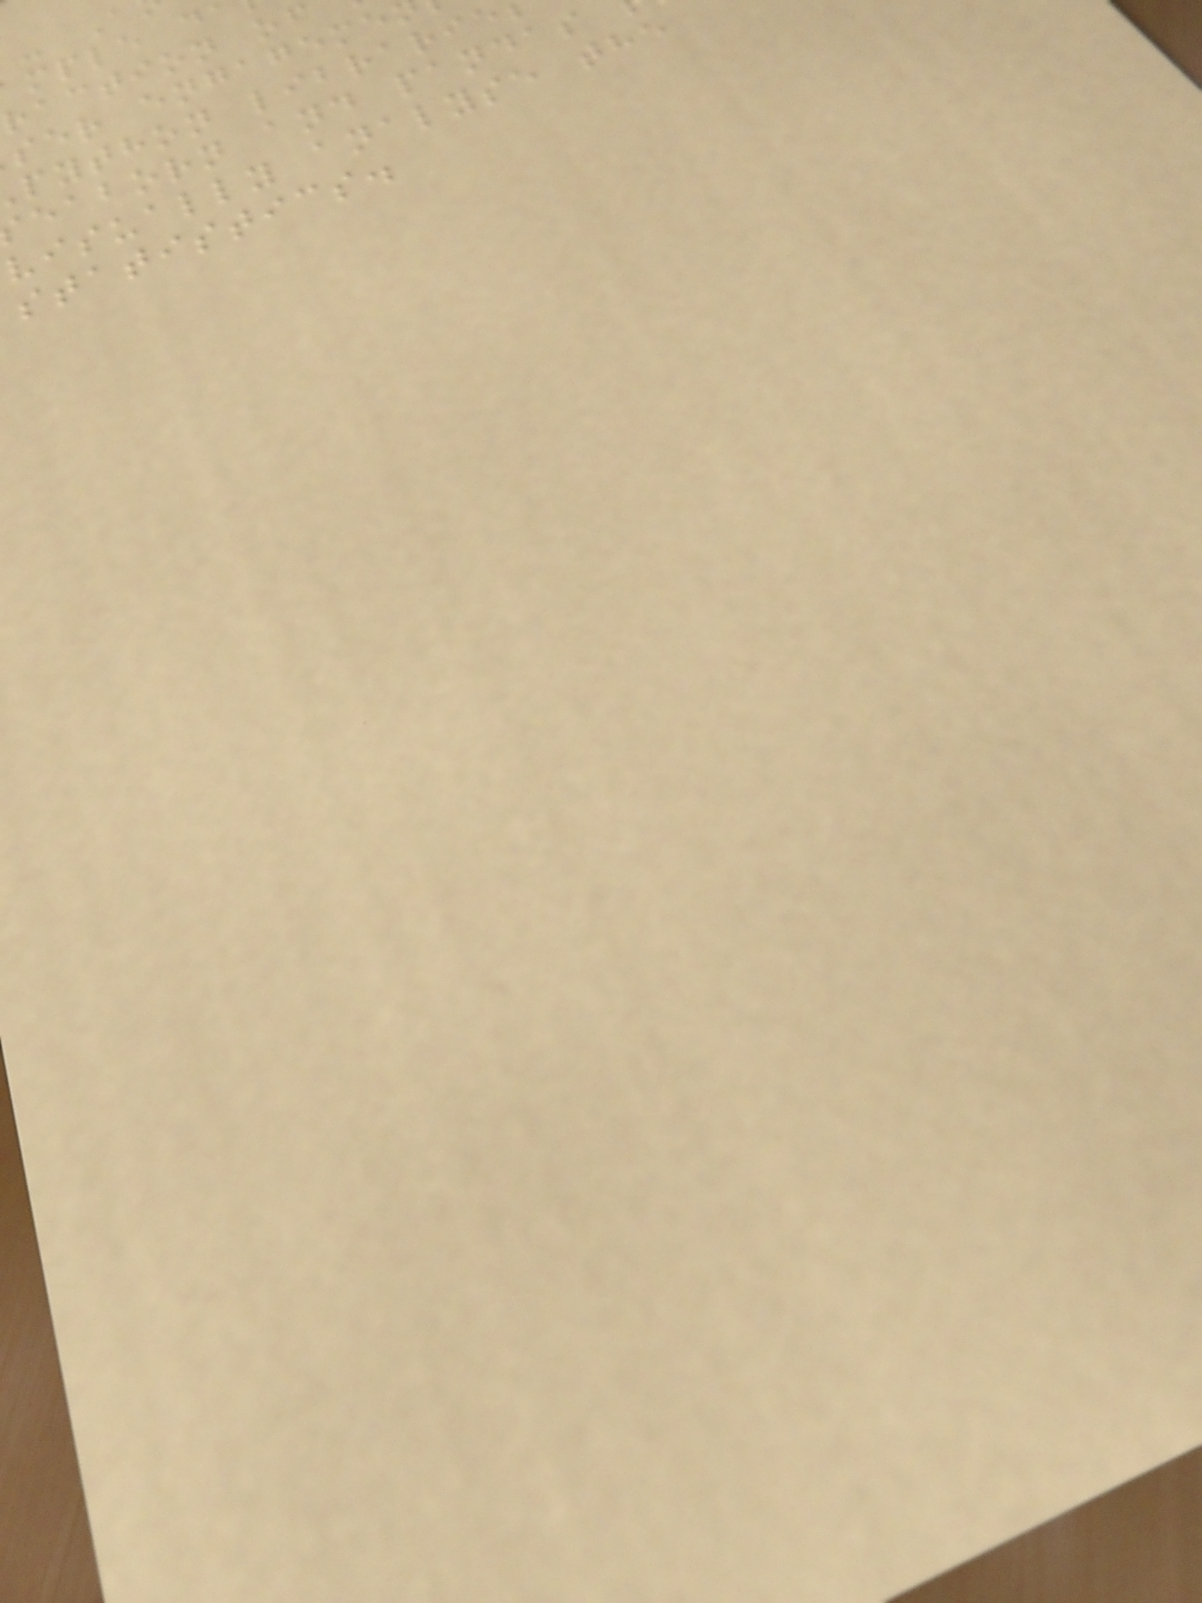mple d
raction of
ser engageme
python librarie
eaborn and pandas
visually analyse the
statistics.
